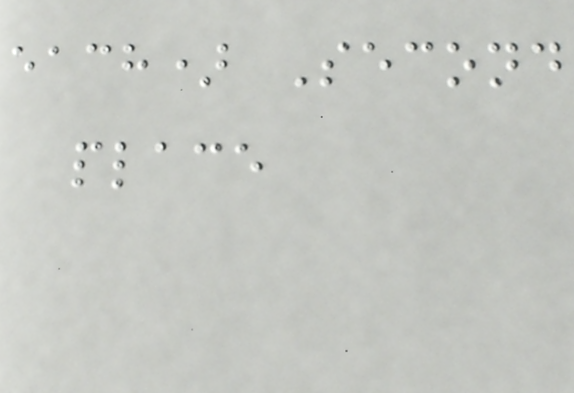each) Second
place
